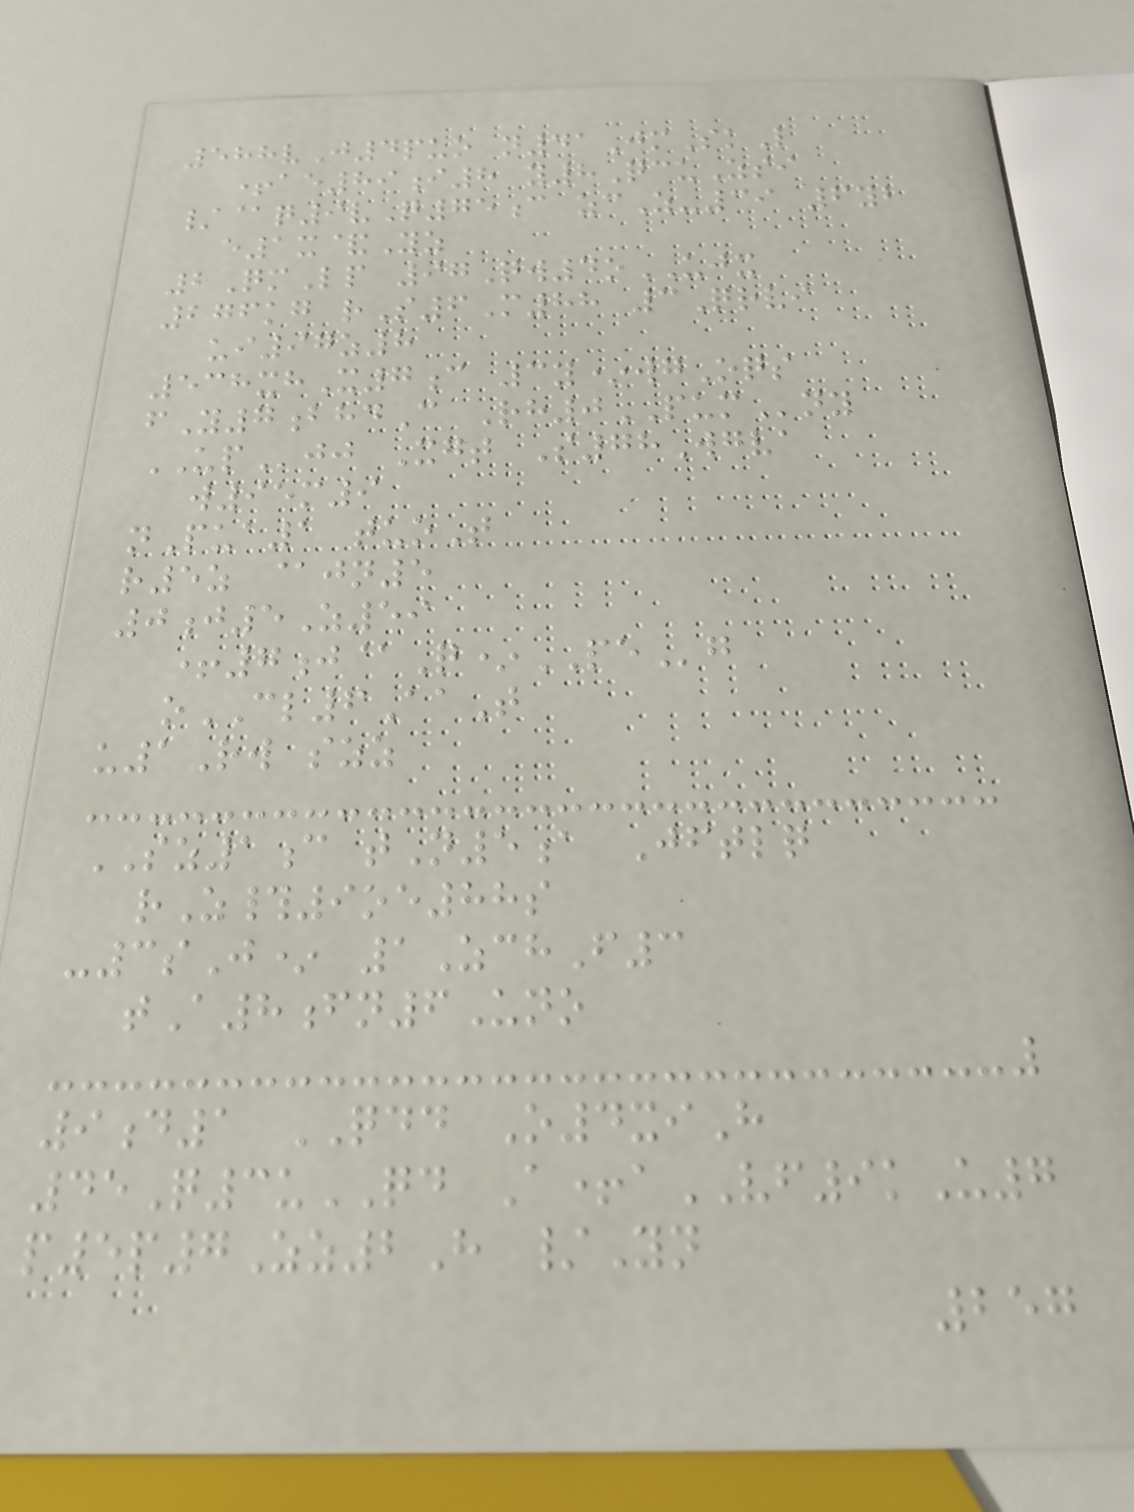588vJ4puo n41JmSkL
+ae89i8 y8QcuZsi
/@q9vQ75c zcZ-39 6yb
e1x&Yz
2QmLp 97Qw4oUJX
276kg rS6M88 3Qrvi
ui97z8
538xhX7c 3y*wgOqs
fY7bhdC Rh0PUMny
UPjj Xgt S78Wgva
w95m9
nPua1 tuoT
r5z @jn5
0j5Z59
+7j@Q*PEg
oCL6AaT
u1Rw szz
SZ1c tN5a Jftlq
rZ#9oe88s
-3sJ* 1ZchF3
tA8fn6Uno
9d1 QDD O4xiH
45Q3uQD A+aVF9kU7
p5p7Zz2H /Yn
257
